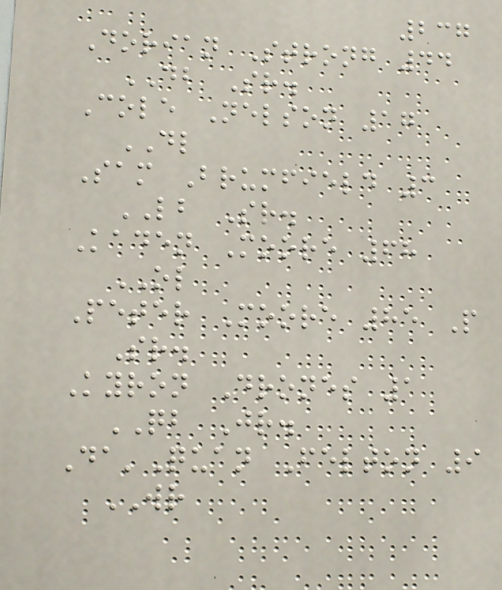237
Dorian Strong 44
DB Sr.
Cole Nelson 17
DL
Sam Brumfield 3
LB Sr.
Kaden Moore 68
OL
Peter Moore 85 P
Sr.
Kyron Drones 1
QB Jr.
Da'Quan Felton 9
WR
